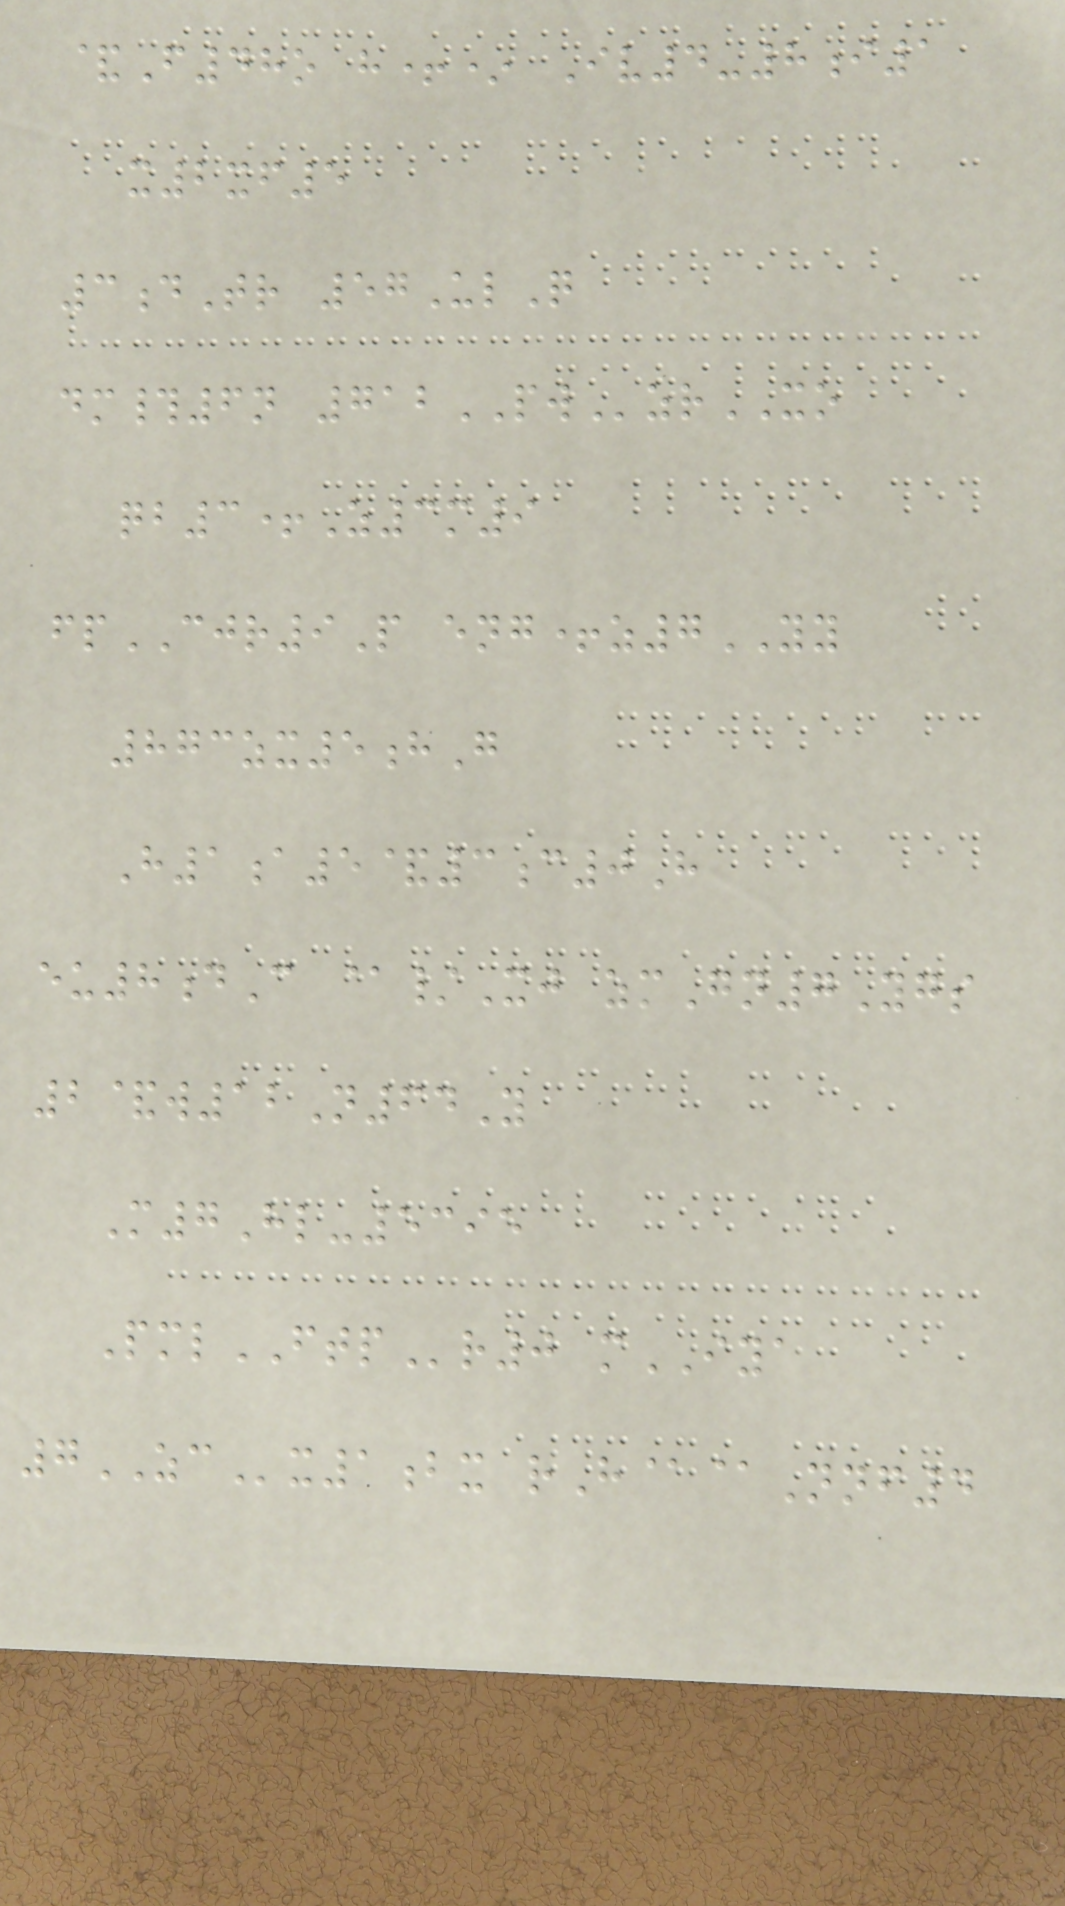&F48o h+* Iv4-8i1
x2xf5
3dTr 57UlQ
dm#6n 712PWzrXO
qb3+Z3m9
fpCJR9P eng+z7YY
873zx5hG
H1a5&3c0H
eu8dC @/Xj zmGn7Ygs
2&w12N64Y
M7Hl-5395
PmlFTPr0 mIYA
7ZCx1bx rH@@Nnf4
